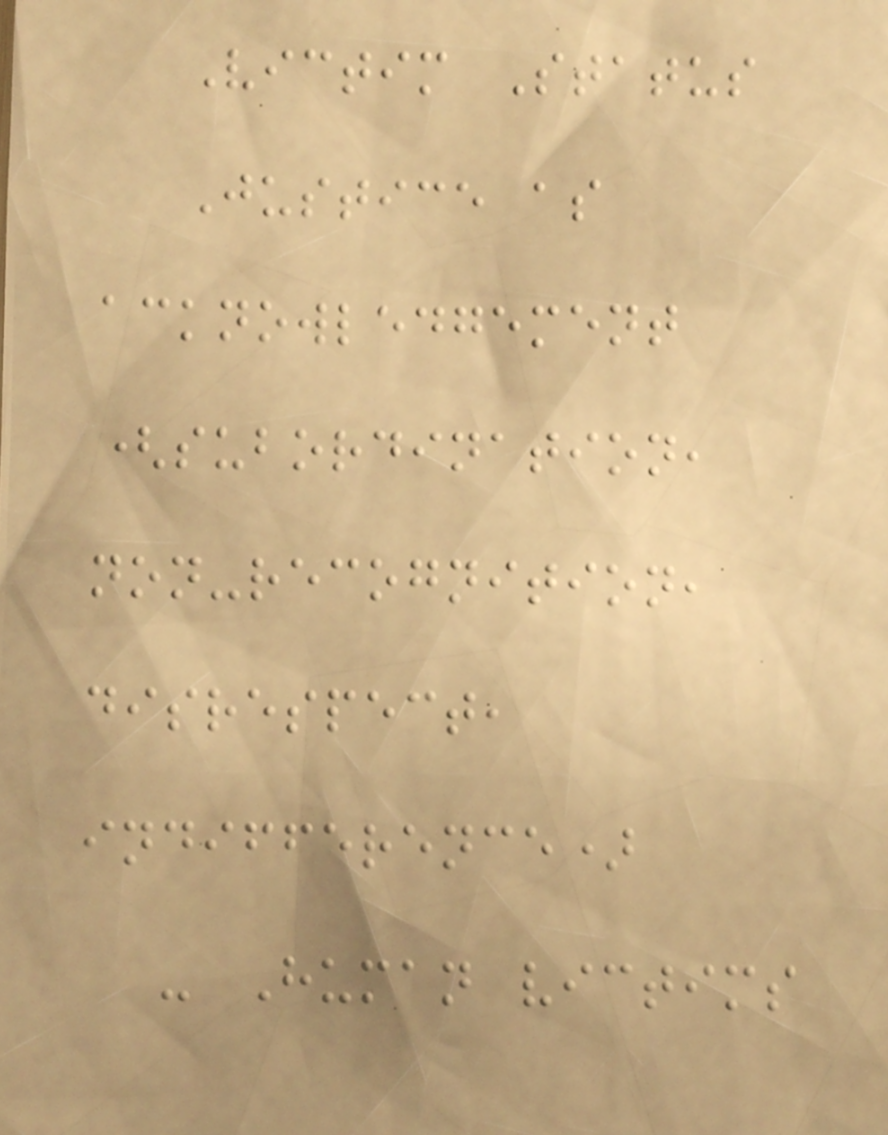Victim Status
Justice as
acknowledgement
(subordination,
non-recognition,
disrespect,
indifference)
- Human victims
